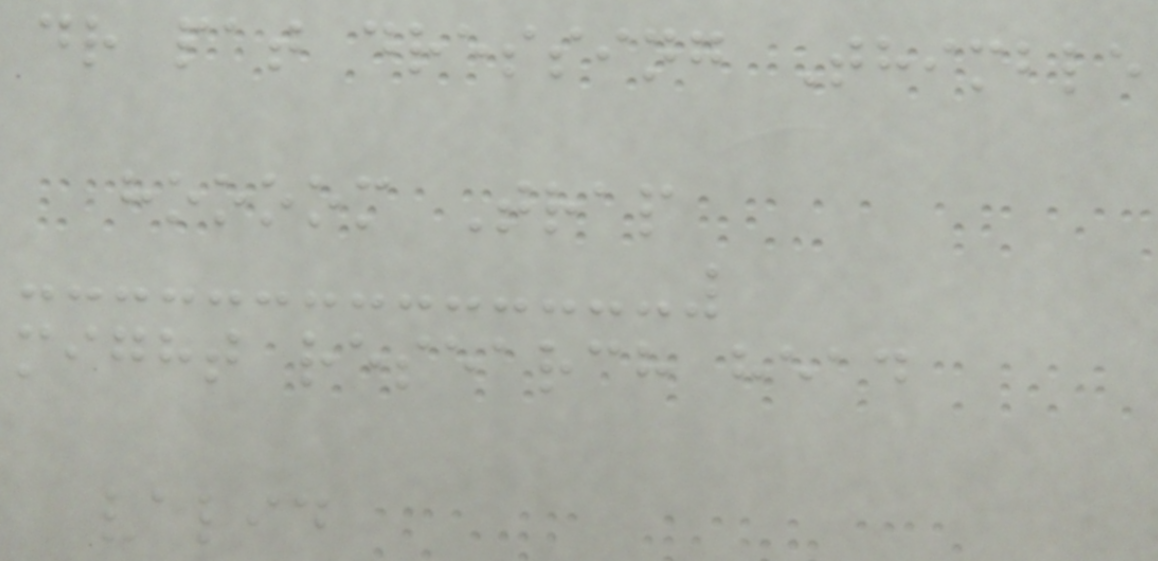dr pat dressing Thimble
hoooom Trap
might research head
valid
